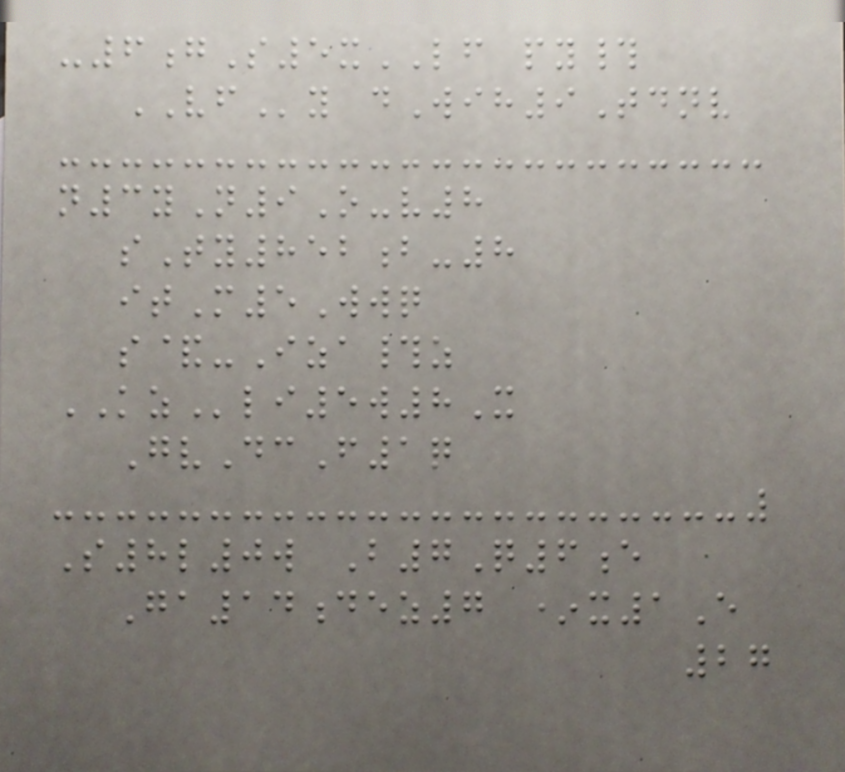-6gS5xLF py#
VFy dWih9Tdnv
n3yN9O-v8
sTy852b-8
itM5Wwq
s&-Iza#z
KZli5w8X
GvDcF1q
S8l0w B7Q6e
Ga14dez7 *x1E
27
